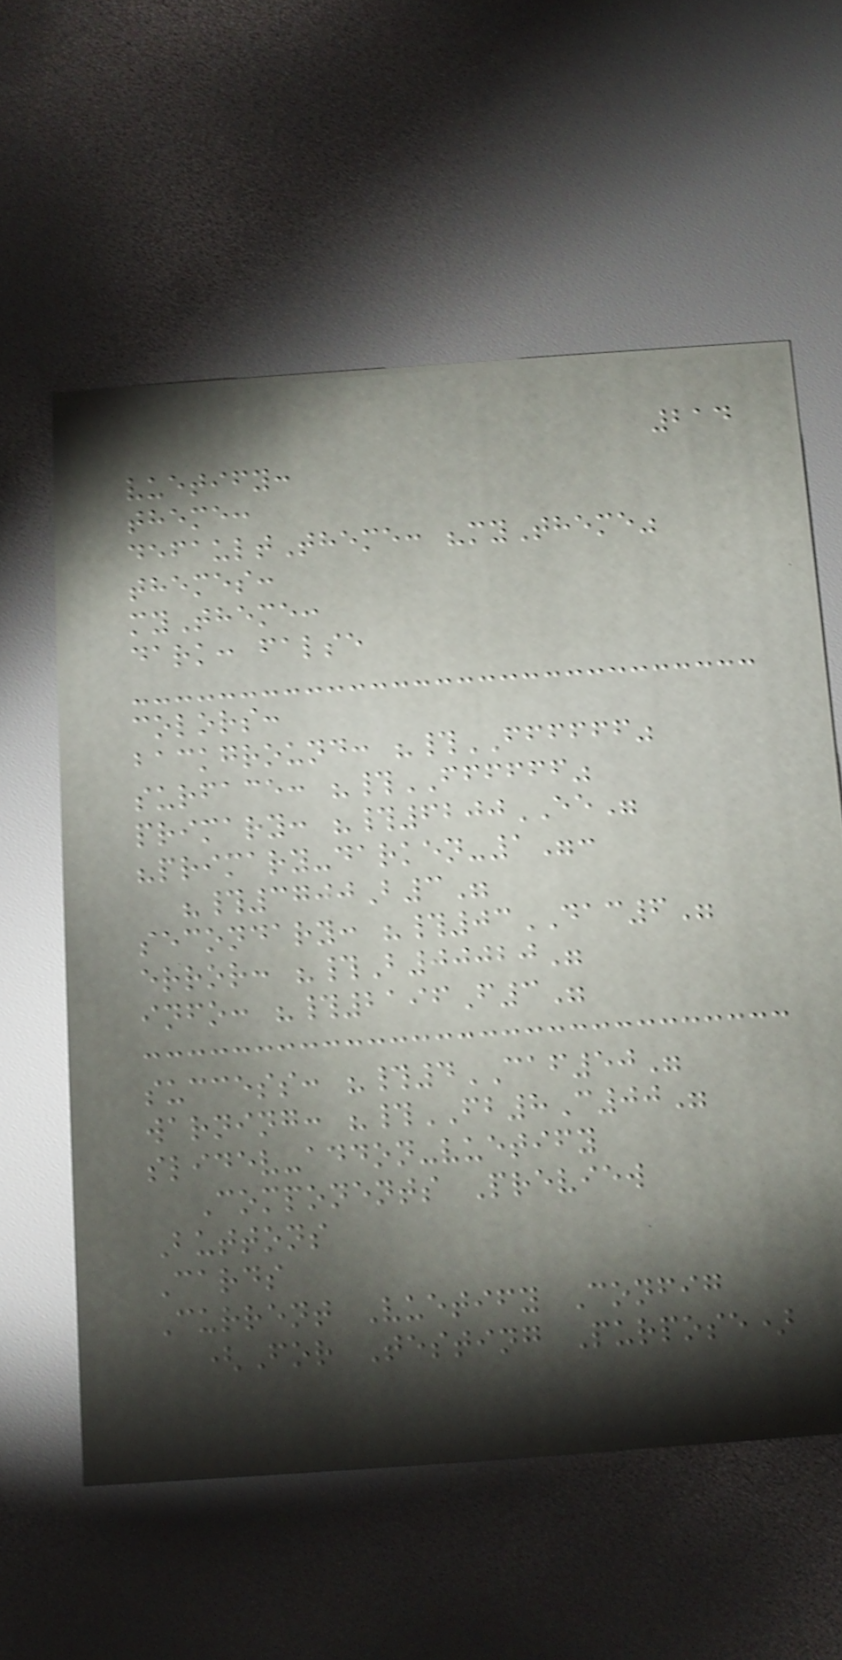214
vuetify:
theme:
defaultTheme: "myTheme"
themes:
myTheme:
dark: false
colors:
background: "#FFFFFF"
surface: "#FFFFFF"
primary: "#6200EE"
"primary-darken-1":
"#3700B3"
secondary: "#03DAC6"
error: "#B00020"
info: "#2196F3"
success: "#4CAF50"
warning: "#FB8C00"
slidev-addon-vuetify
Components Preview
Buttons
Cards
Current Vuetify Config
(For Testing Purpose)
